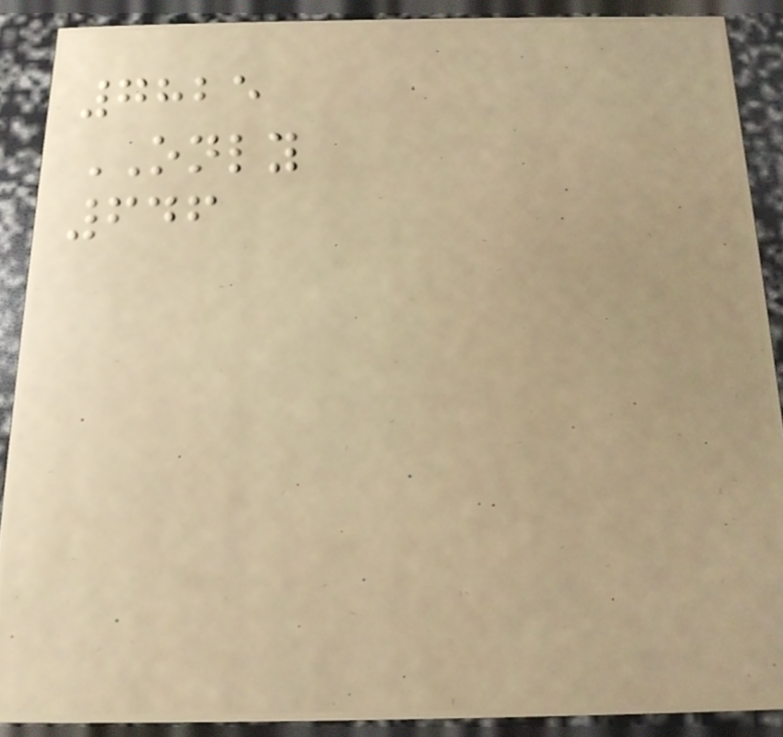7825
ONLY
646
